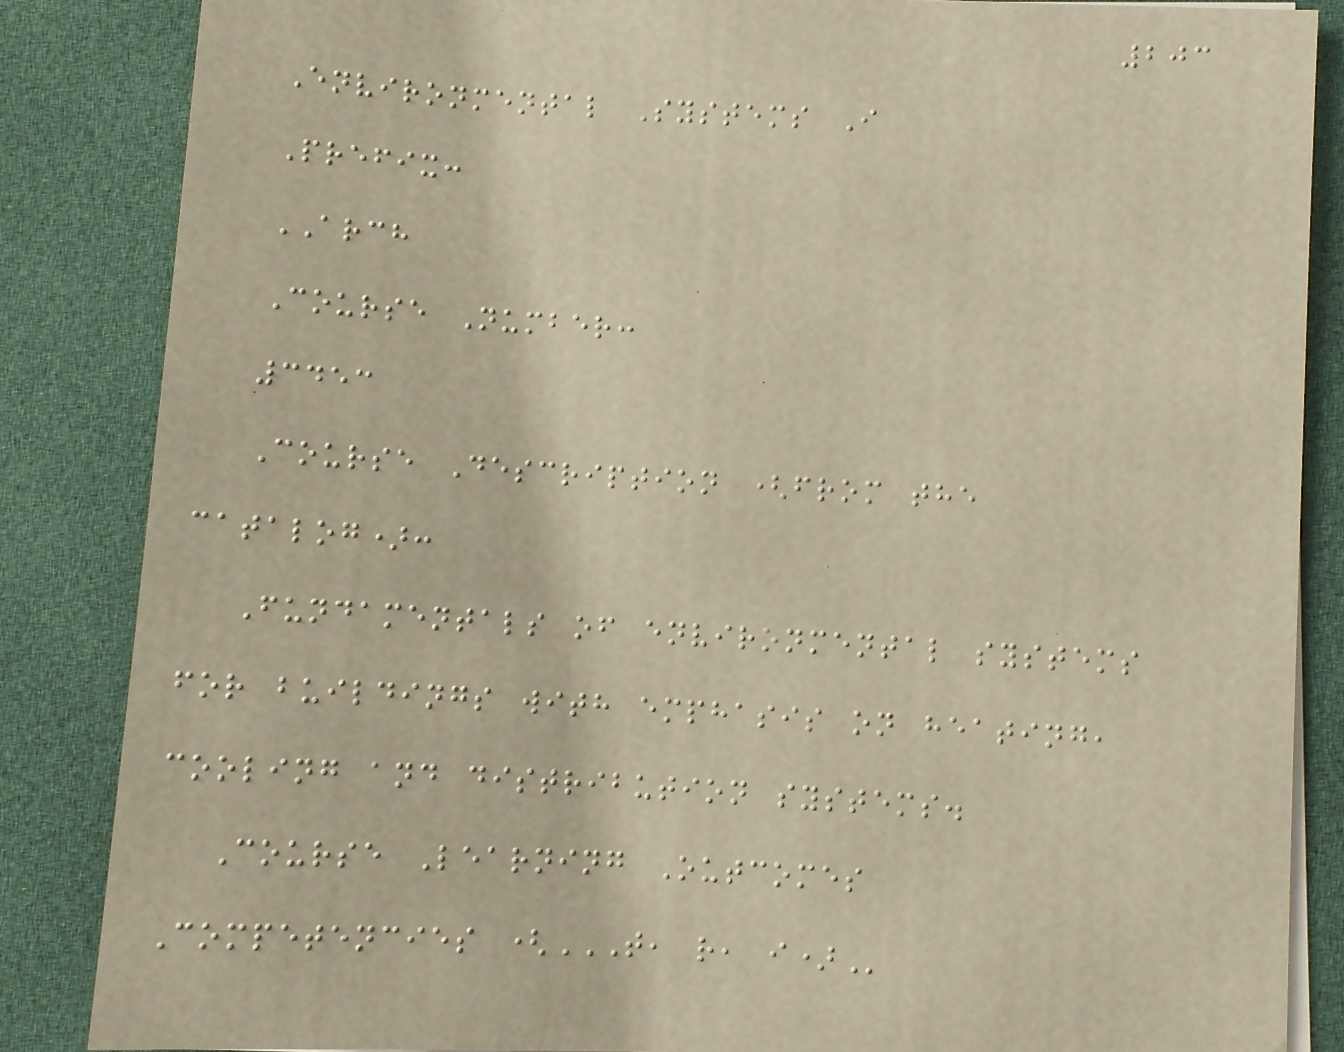203
Environmental Systems I
Prefix:
ARCH
Course Number:
3453
Course Description (from the
catalog):
Fundamentals of environmental systems
for buildings with emphasis on heating,
cooling and distribution systems.
Course Learning Outcomes
Competencies (T, R, I)
